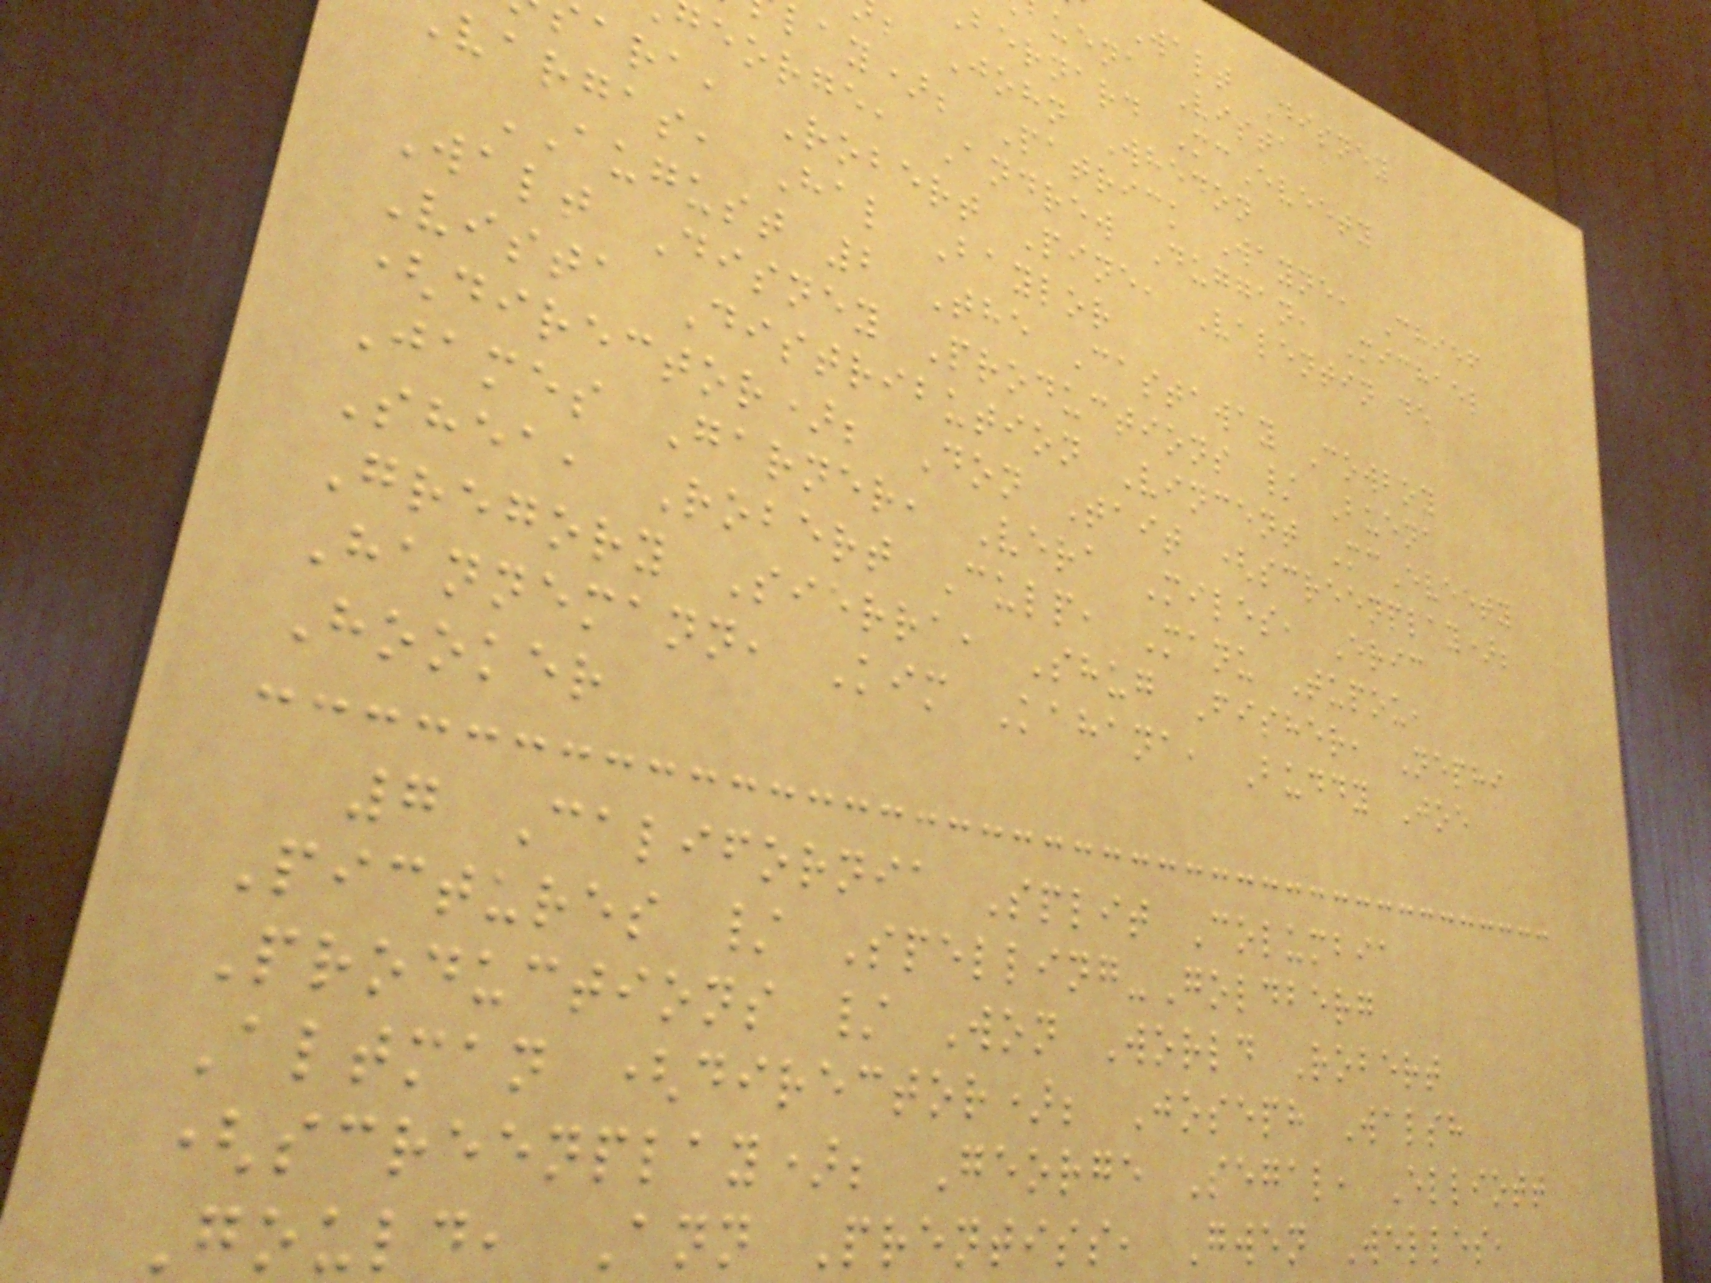Walt Disney
uena Vista
bernard McEveety
; John Whedon
lay); Patrick Wayne, Chief
eorge, Andrew Duggan, Michael
ara, Robert Pine, Valentin de
vargas, Hal Baylor
AUGUST 2 The Castaway Cowboy
Walt Disney Productions / Buena
Vista Distribution Vincent McEveety
(director); Don Tait (screenplay);
James Garner, Vera Miles, Eric
Shea, Robert Culp, Manu Tupou,
Gregory Sierra, Shug Fisher, Nephi
Hannemann, Kim Kahana, Buddy Joe
Hooker
7 California Split Columbia
Pictures / Spelling-Goldberg
Productions / Won World Robert
Altman (director); Joseph Walsh
(screenplay); George Segal, Elliott
Gould, Ann Prentiss, Gwen Welles,
